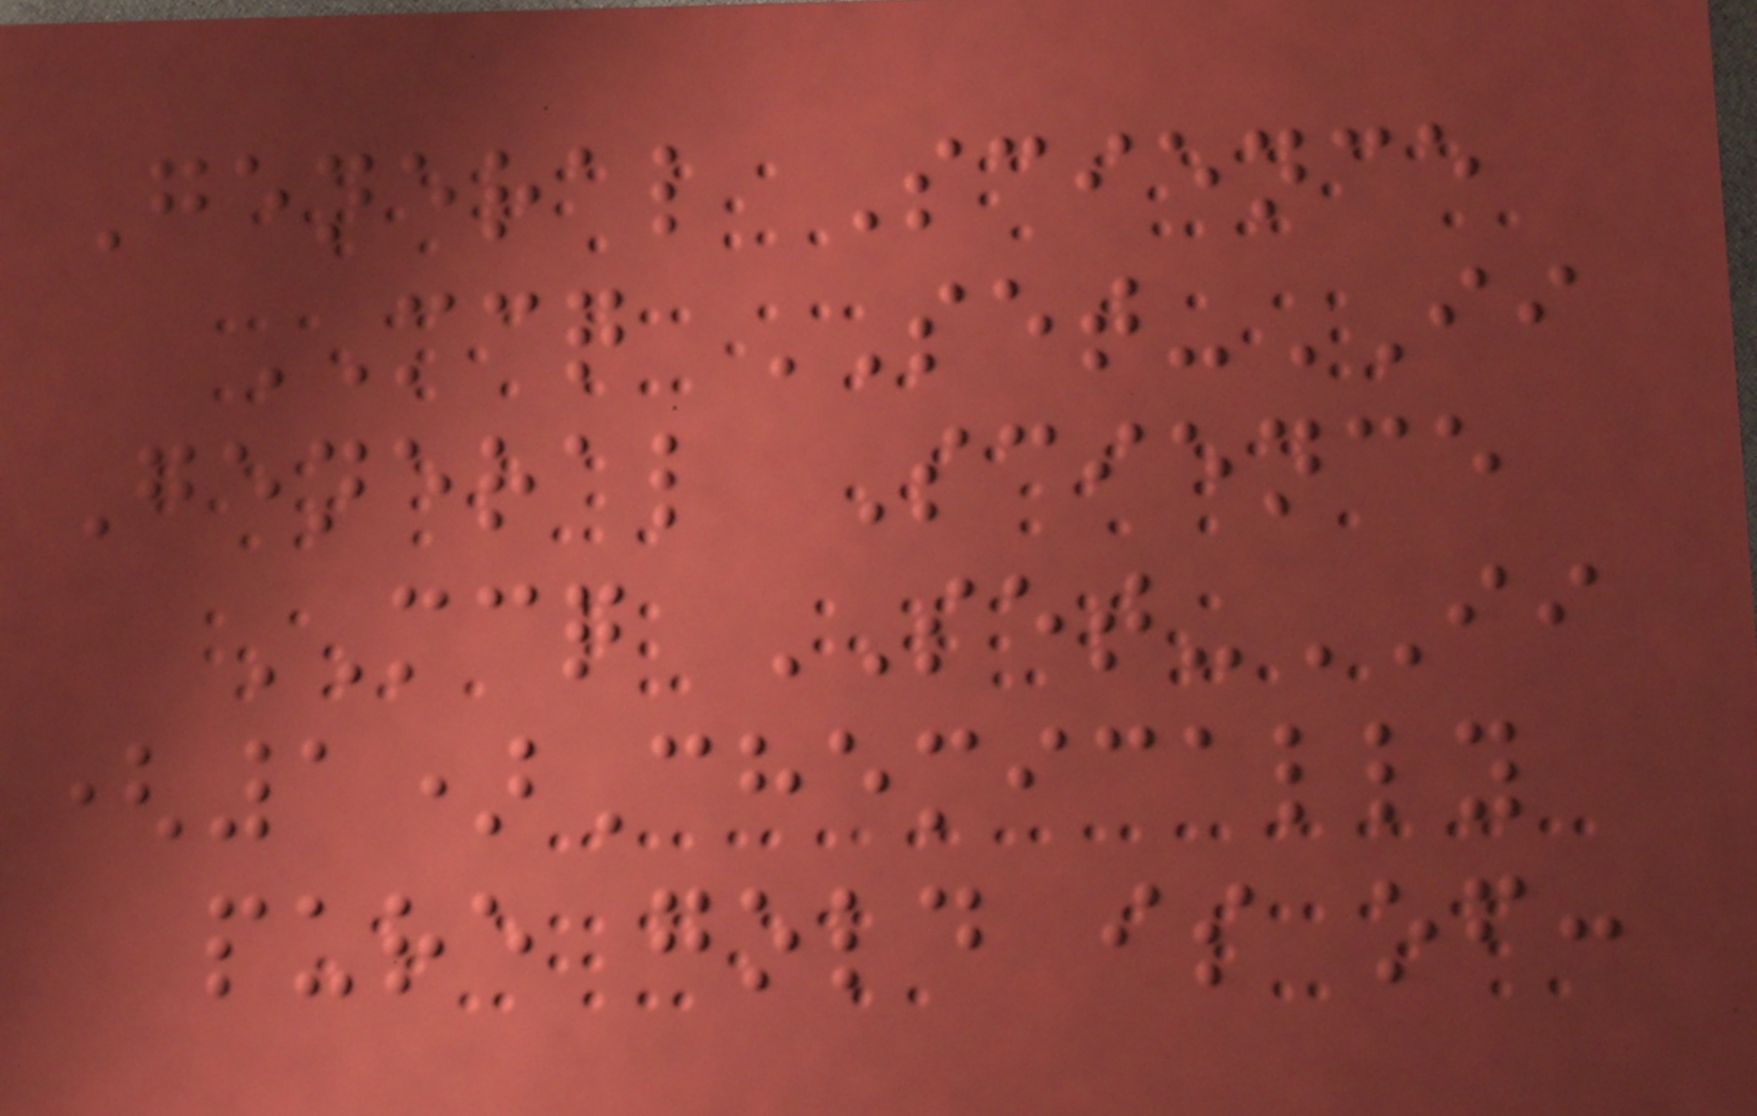General Science
MCQ SET-II
General Science
MCQ SET-II
(1)Chemically
pure gold is of:
